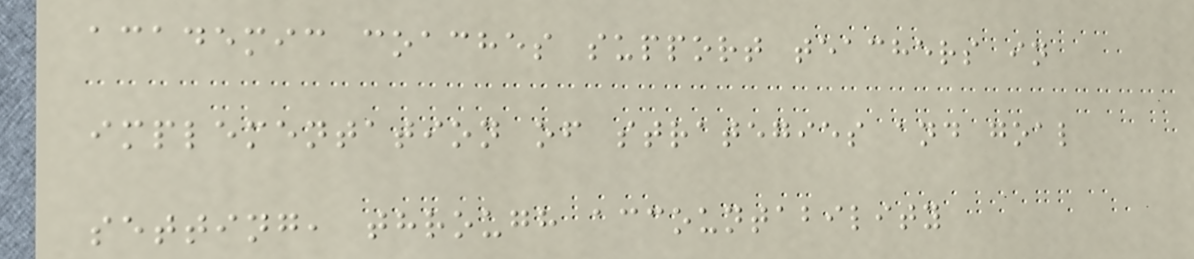academic coaches support teachers in
implementation of strategies and goal
setting, through accountability
